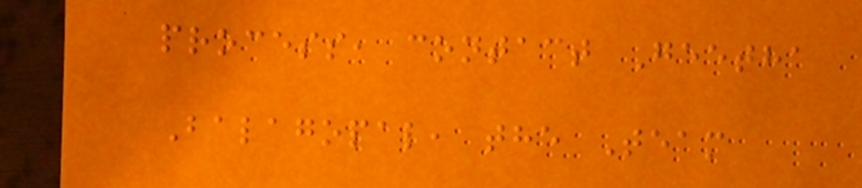process, contact Geetha
Balagopal, the Team
